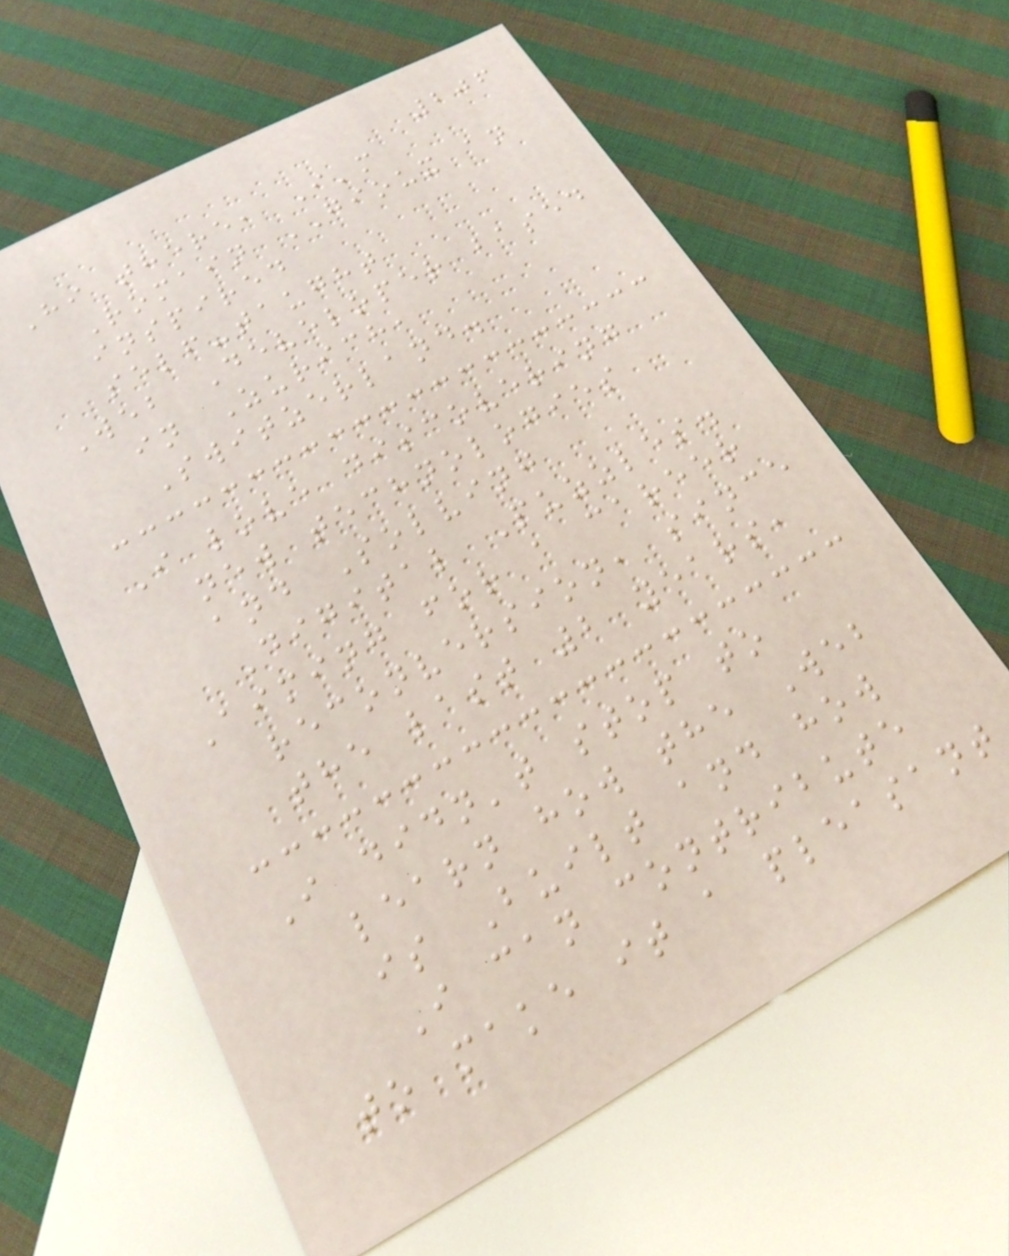206
Hi there, I'm
Romain GIOUX an
inspired
self-taught
Web Developer based
in Zurich,
Switzerland.
I love discovering
new technologies
and Solving
Digital Puzzles.
Aiming for a career
reconversion, since
the last 2 years,
I didn't stop to
learn how the Web
is Built and how
I can contribute
to make it a pleasant
